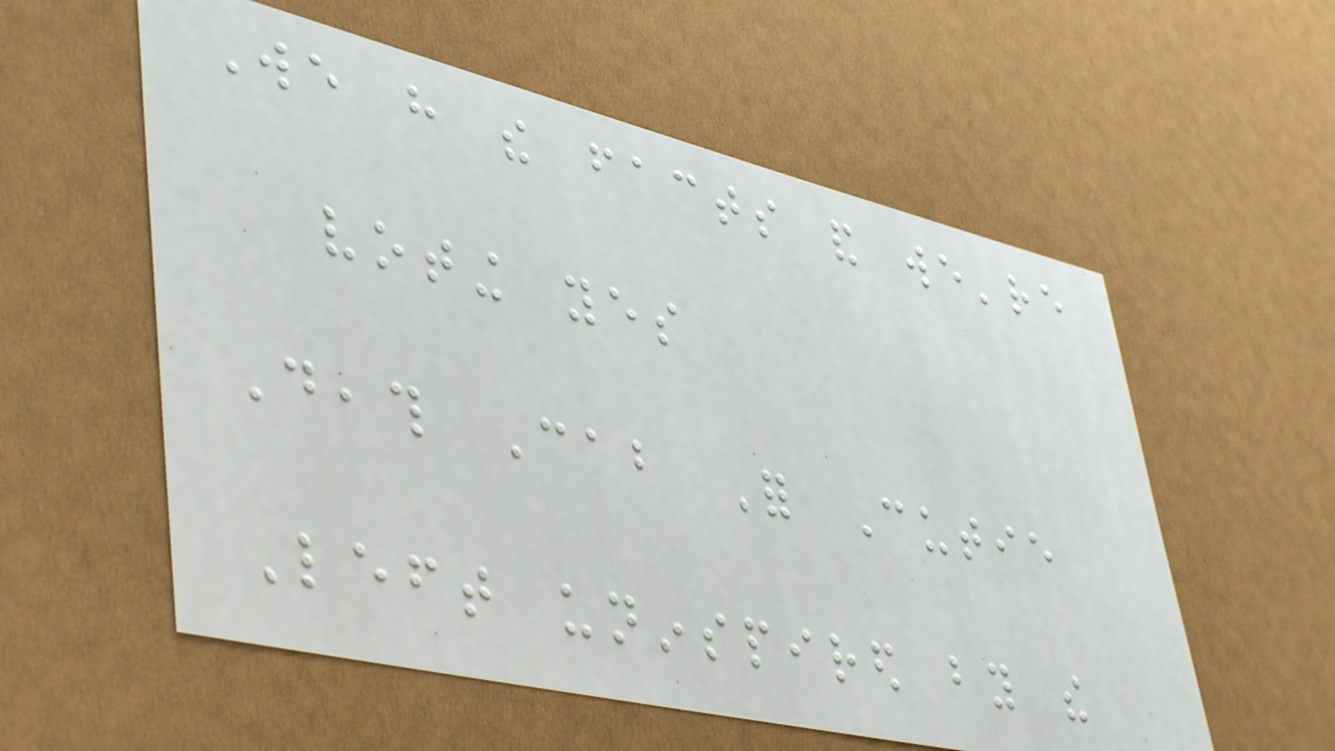We have the facts and we're
voting yes
Death Cab For Cutie
Left uninspired by the
